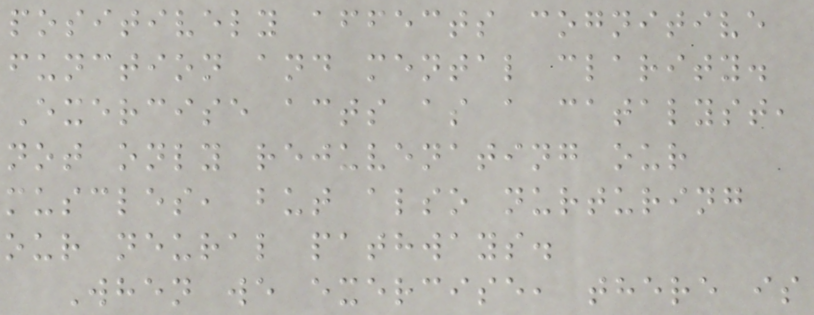positively affects cognitive
function and mental clarity.
Exercise acts as a catalyst,
not only rejuvenating our
muscles, but also nurturing
our neural pathways.
When we exercise, there is
